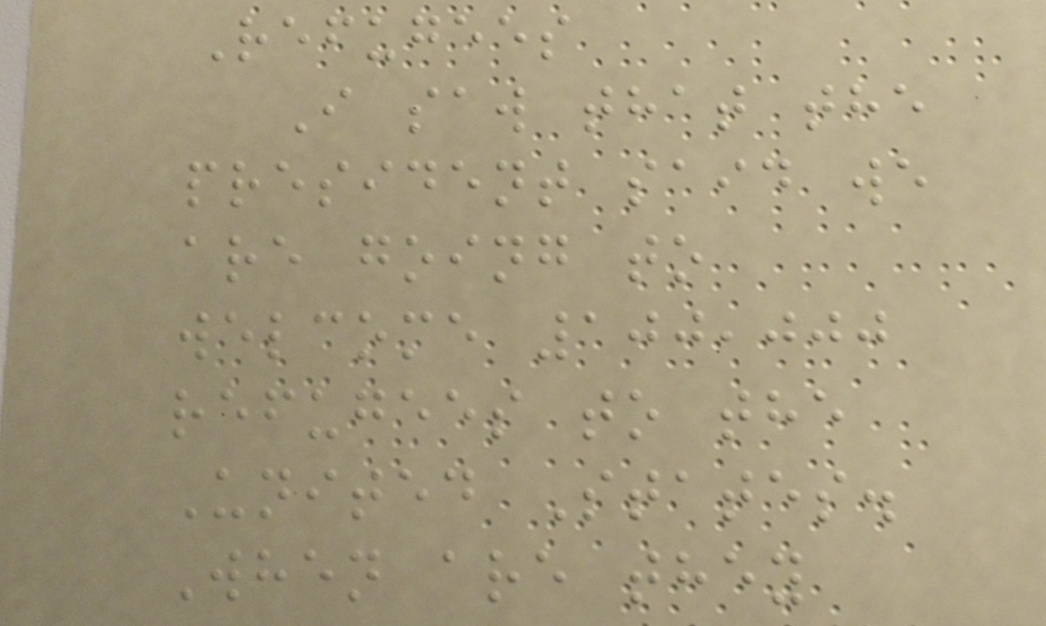Refugees
I saw that the
president said we
are going to
welcome 100,000
refugees to the
United States.
When are they
